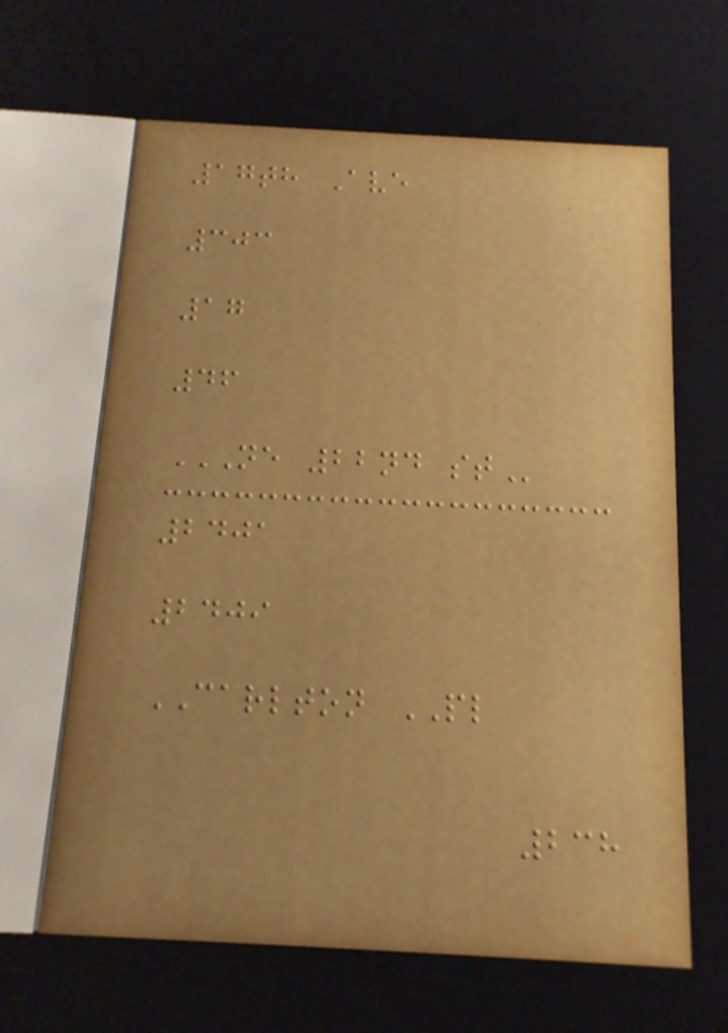17th Ave
303
17
46
NE 22ND ST
2401
2409
CARLTON PL
238
